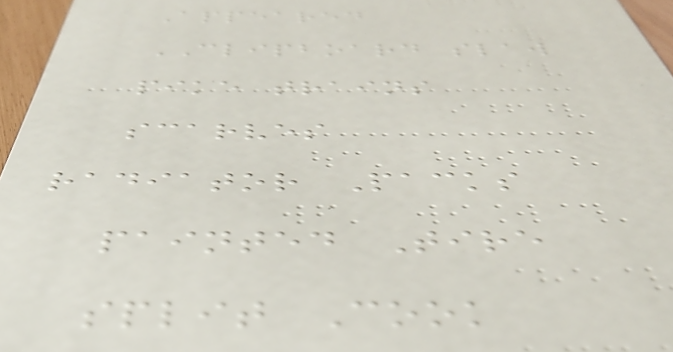Appeared
CLIPBOARD slaw
pike trains
scarves
radiator Packs
painted Tire
split Cook
